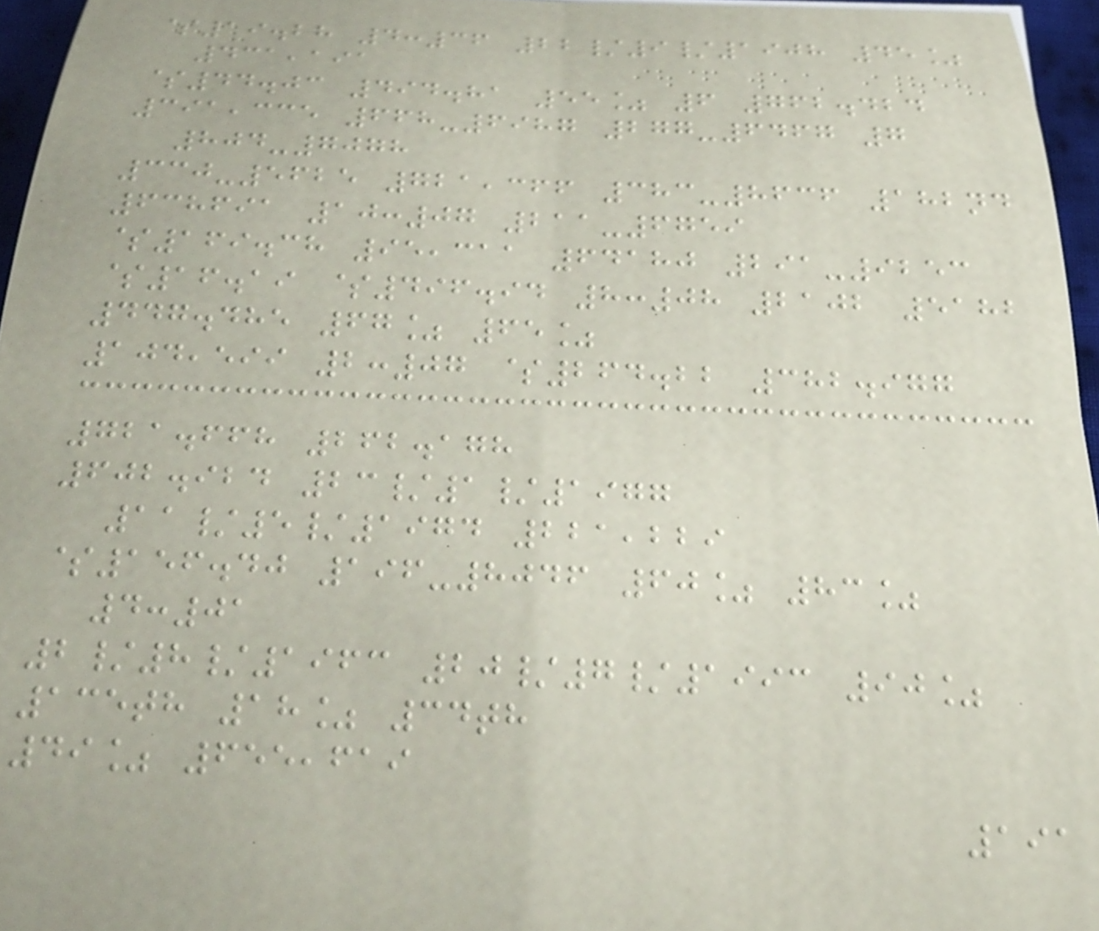$19.28 4:36 22/9/1908 45%
431,191
$44.03 494.81 55% 6 762.424
391,335 668-6987 277-6467 7
804-7078
330-5625 721,366 383-8636 182nd
638691 10:07 211-6759
$169.38 95,311 64180 291-9253
$16.19 $496.94 8:08 2102 5182
447.485 67% 65%
104,599 2:07 $264.22 382.977
721.668 262.178
602.924 23/1/1977
11/5/1974 221,229
$156.40 196-8046 60% 83%
4:01
2/8/1963 20/7/1993 90%
135th 18% 34th
49% 655,619
191
